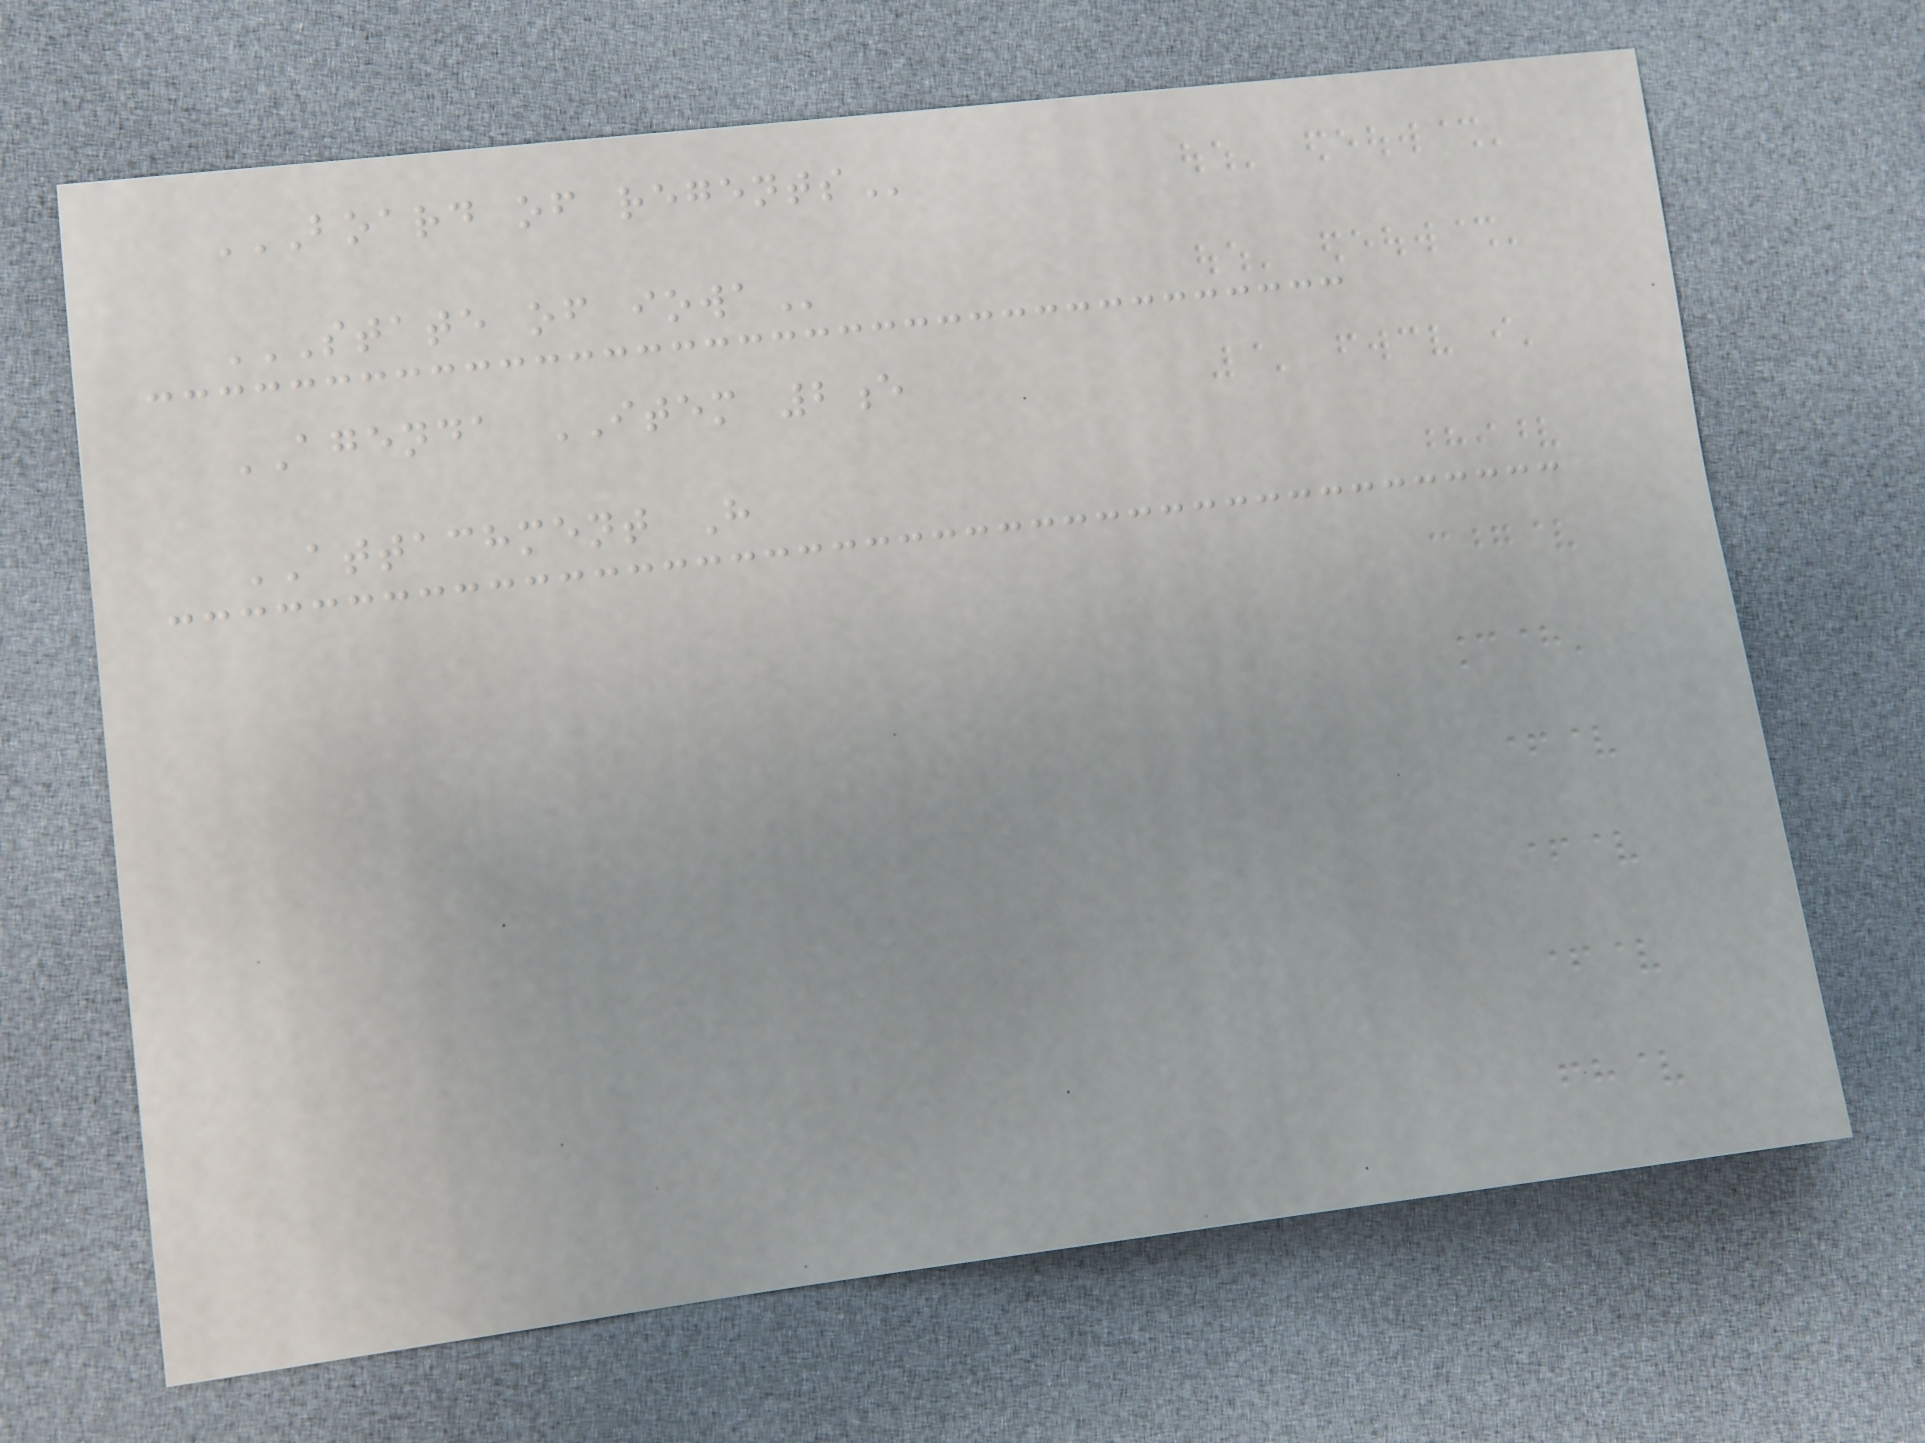BOARD OF REGENTS
STATE OF IOWA
AGENDA ITEM 2e
ATTACHMENT H
